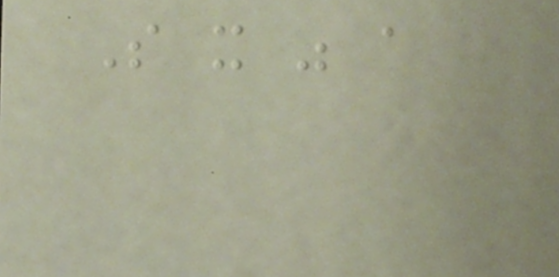So it was a
